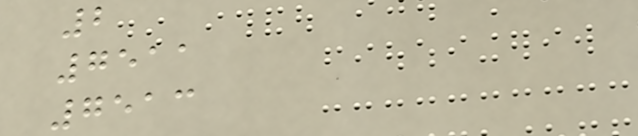2
7511
7513
